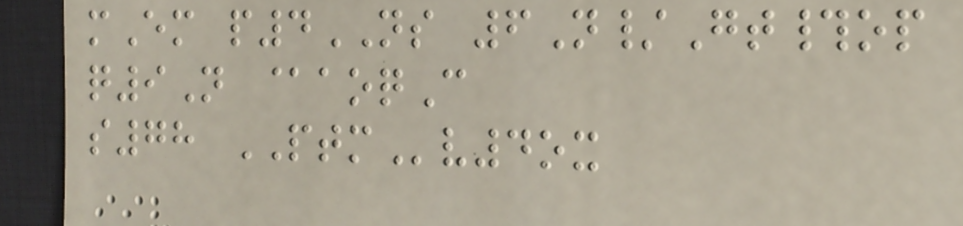mEm p4NS 6N/Gt#op
q9N @aoqC
s78 PTMv4ox
